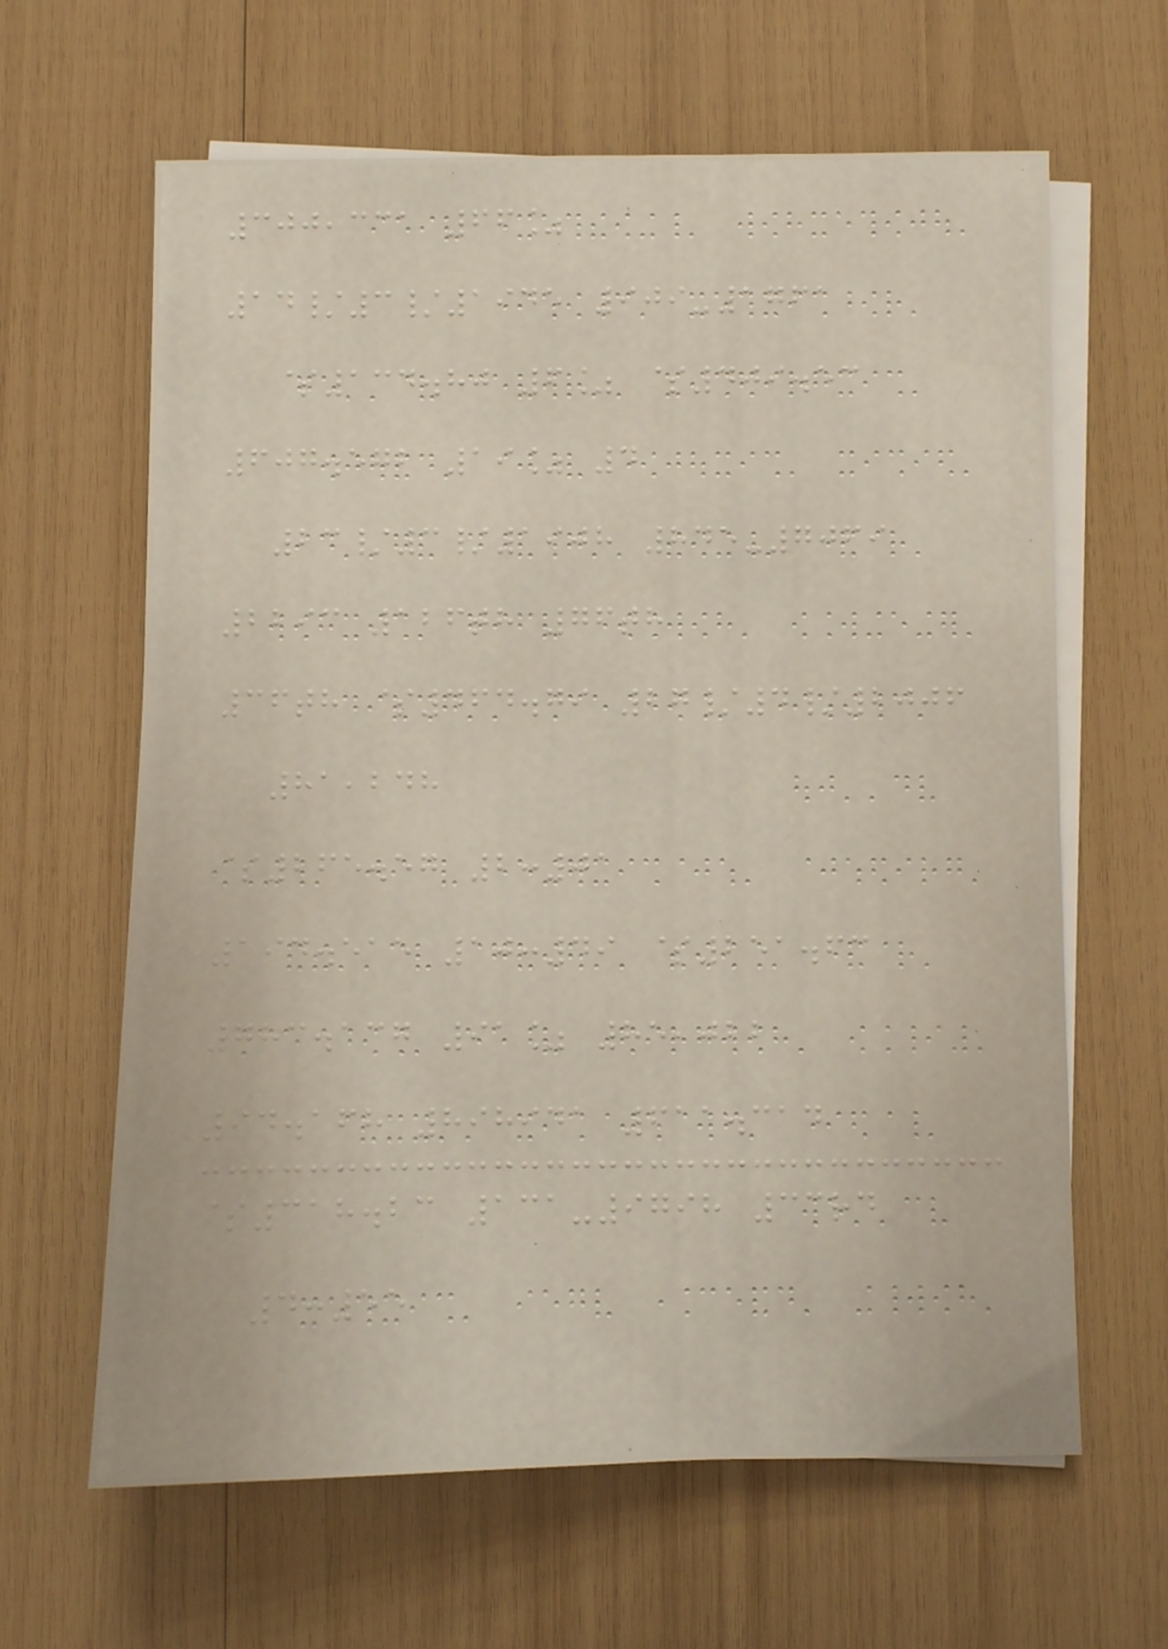300,331 66%
14/3/1945 909-1761
$134.80 6% $409.53
607.572 19% 4
23/3/1908 845-7069
2293 126th 76th
36th $464.79 27/4/2006
81,248
$265.57 2:01
194.515 10:49 $251.63
783.137 91% 85,022
94.168 898941 611.314
$318.23 131-9798 33rd
4:55
